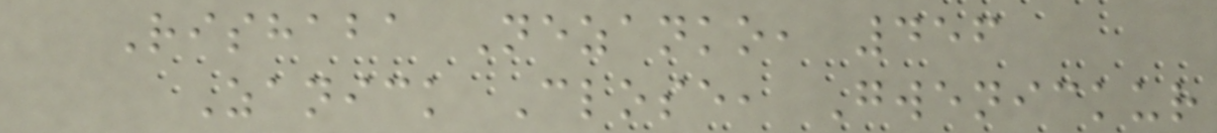Rishaba Nezanko, 456
Zanick Close, Gwenickur
